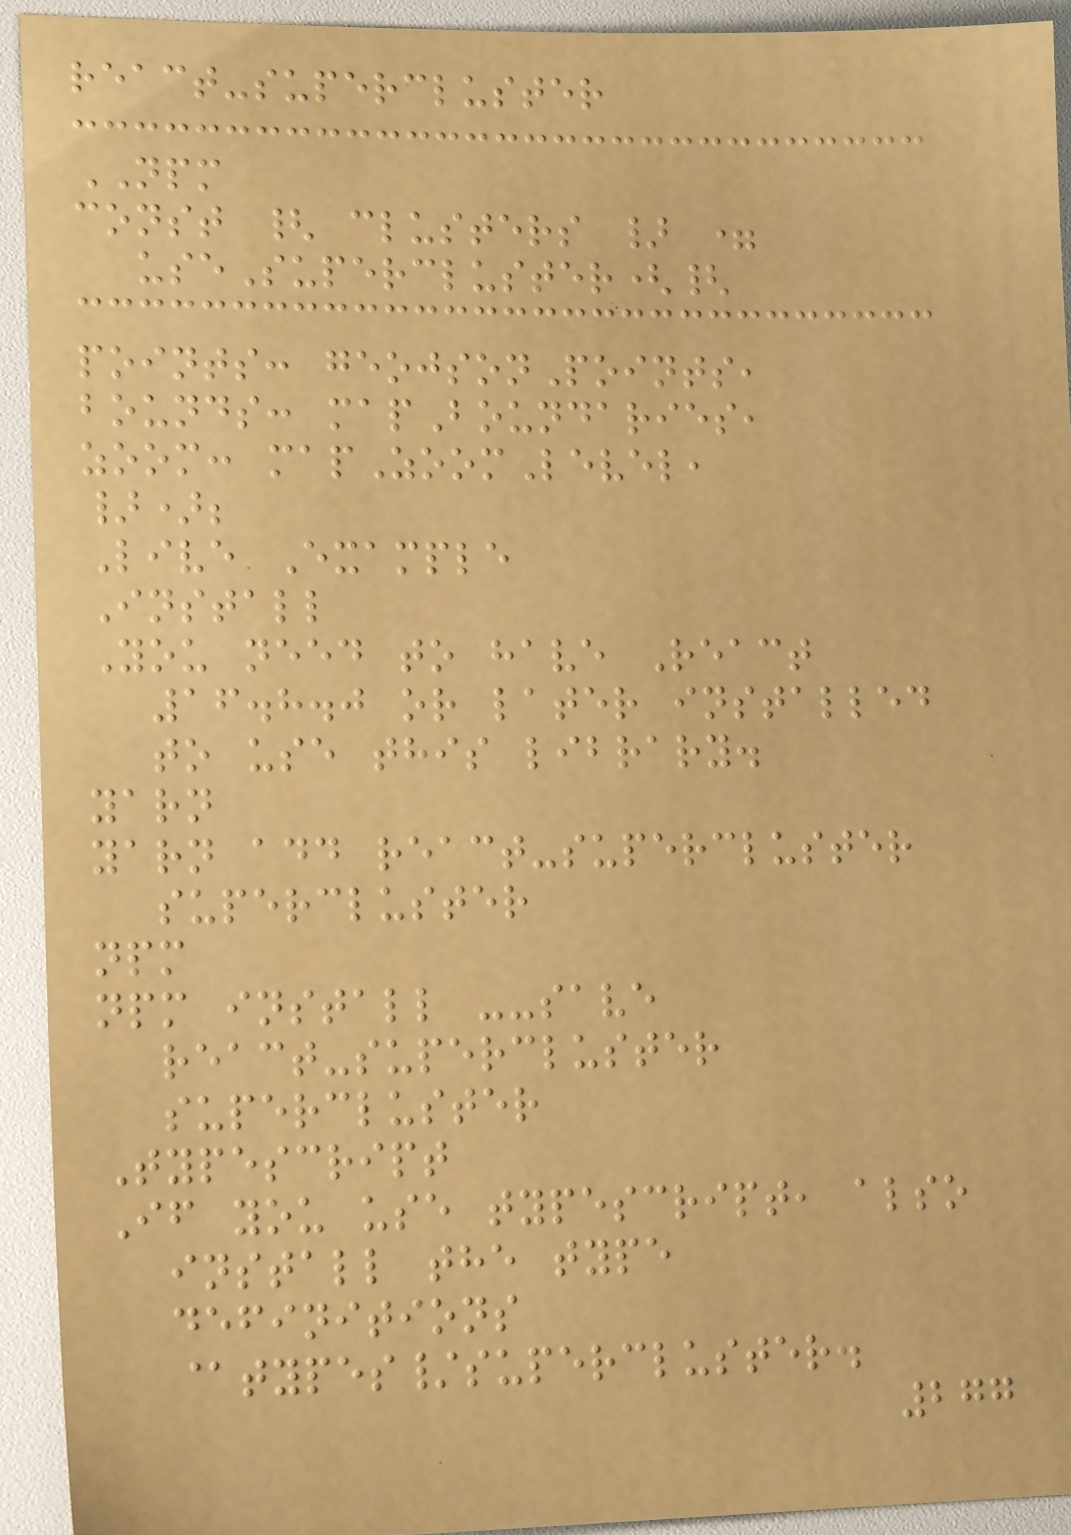react-supercluster
NPM
const { clusters } =
useSupercluster({
points: geojsonPoints,
bounds: mapBoundaries,
zoom: mapZoomLevel,
});
Live Example
Install
You need to have React
16.8.0 or later installed
to use this library.
yarn
yarn add react-supercluster
supercluster
npm
npm install --save
react-supercluster
supercluster
Typescript
If you use typescript, also
install the type
definitions
@types/supercluster.
277
